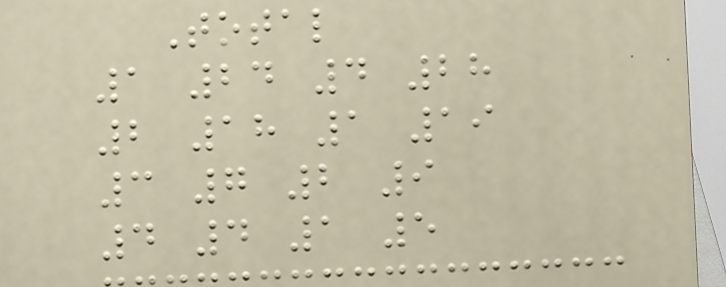Total
1 24 4 28
2 18 1 19
3 7 2 9
4 4 1 5
